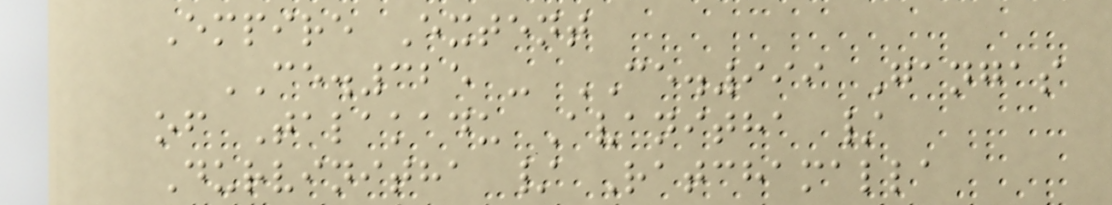Empire Extent
CE.325 - CE.999 Gangas
of Talakadu Avanitha /
Durvinitha / Ratchamalla
